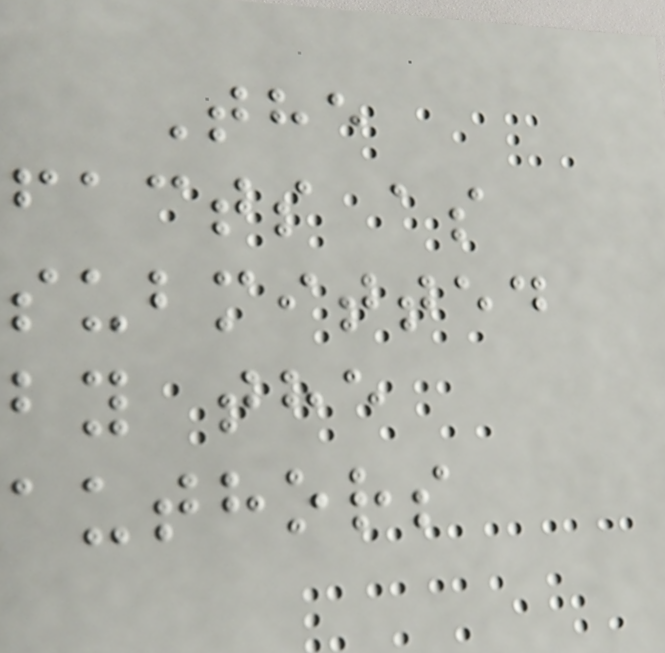The
facts as
submitted
by the
authors
